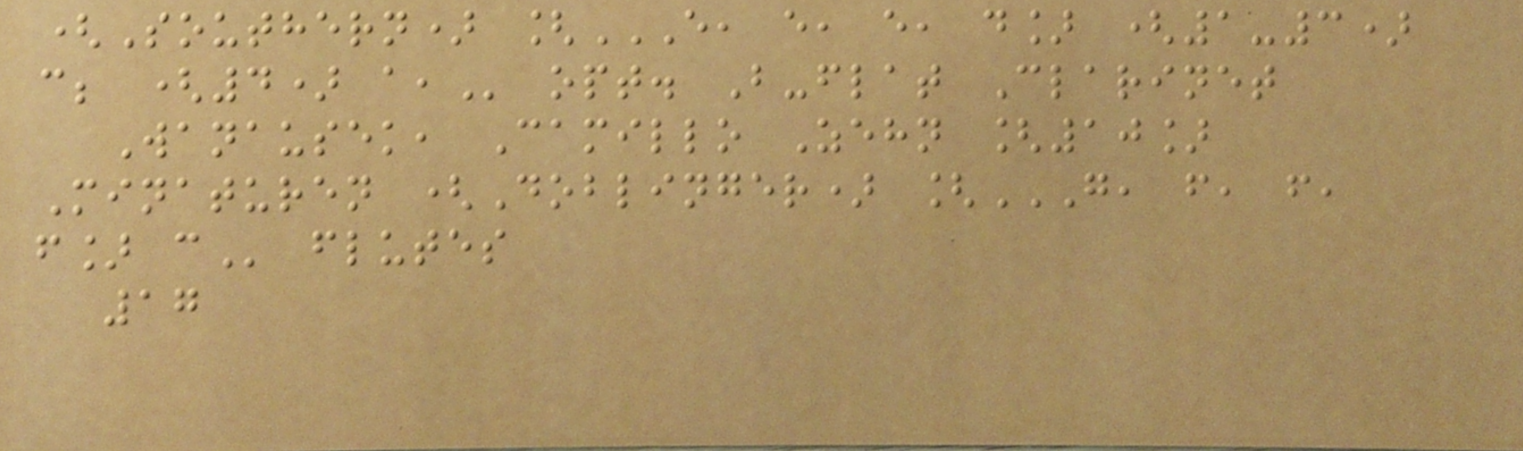(Southern) [E, E, E, D] (1-3)
C; (4) A, opt. B-flat Clarinet
Wanausek, Camillo Zehn [10]
Minaturen (Doblinger) [G, F, F,
F] C flutes
17
